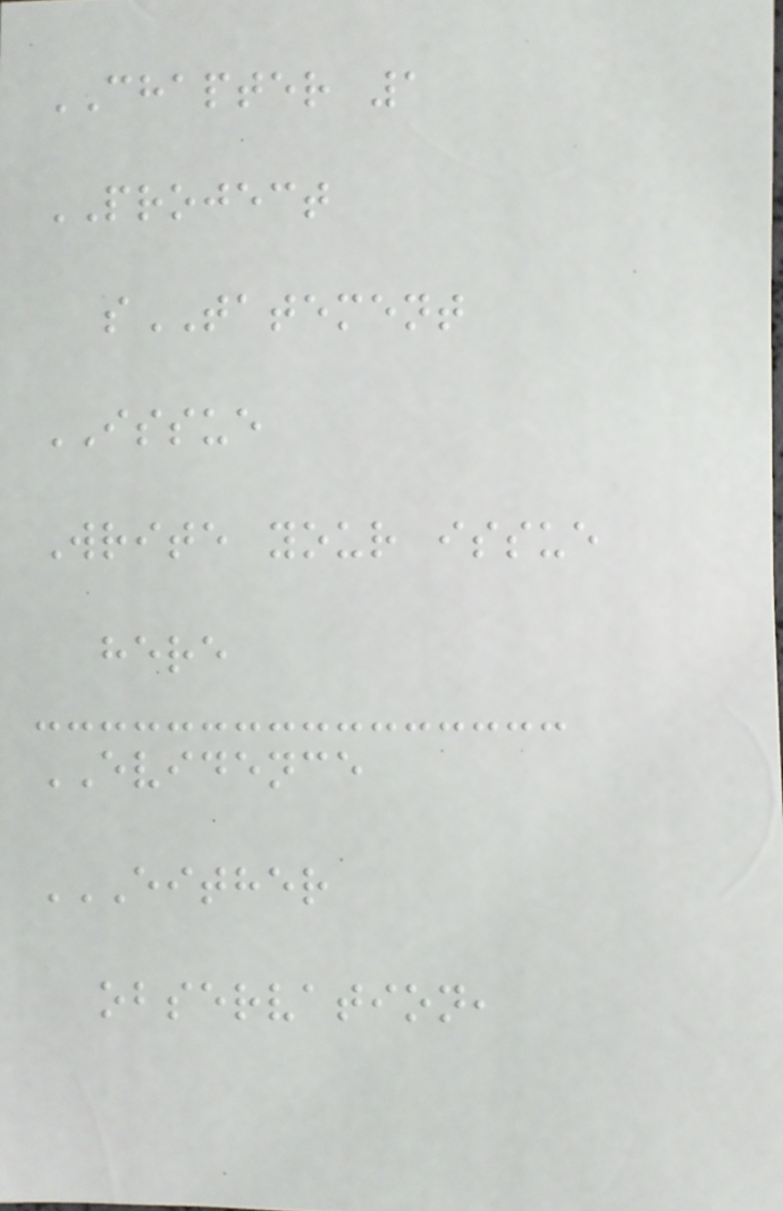CHAPTER 1
PROJECT
sTATEMENT
ISSUE
Write your issue
here
EVIDENCE
EITHER
OBSERVATION,
